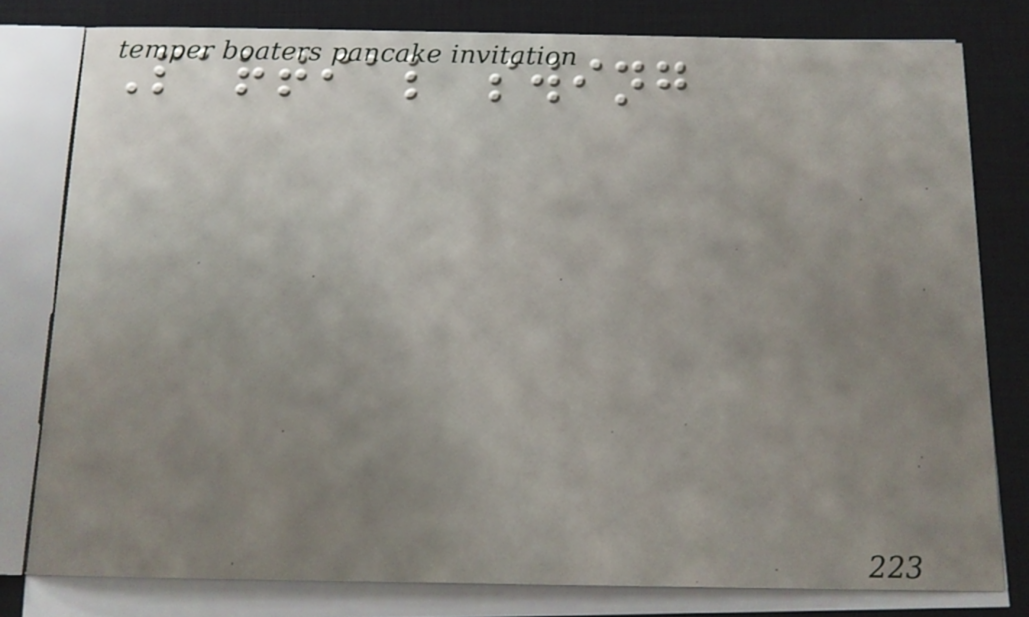Partial swing
